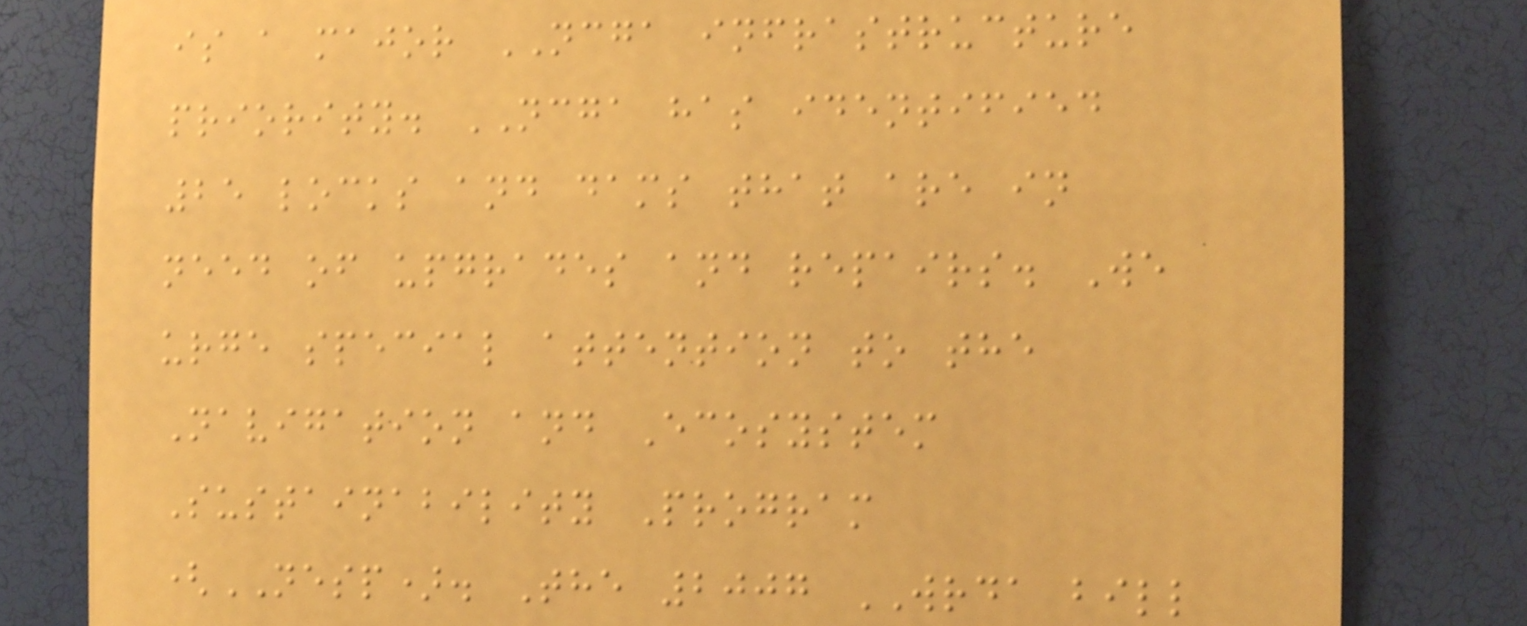is a major NCGA infrastructure
priority. NCGA has identified
25 locks and dams that are in
need of upgrades and repairs. We
urge special attention to the
Navigation and Ecosystem
Sustainability Program
(NESP). The 2007 WRDA bill
